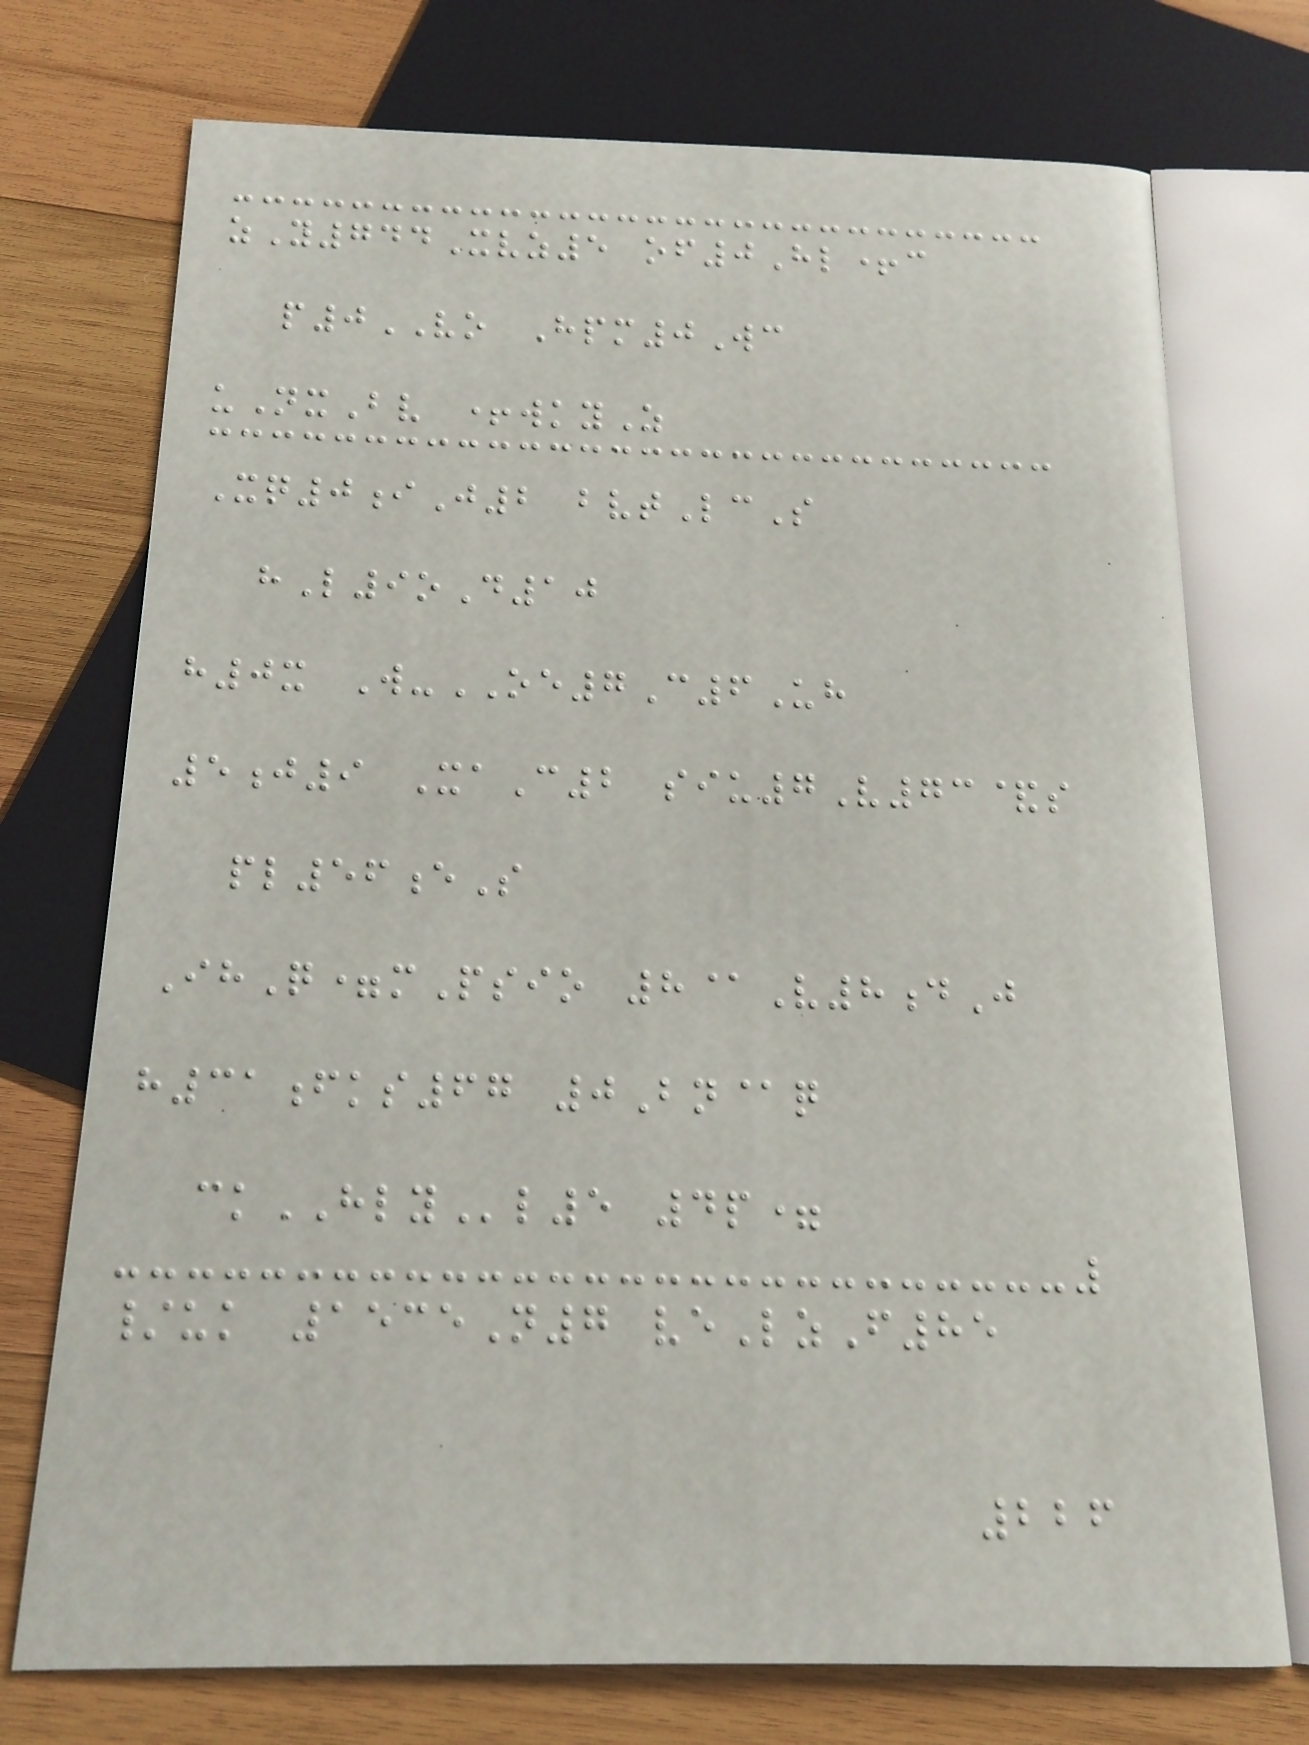zY744Xvz5 of0Hl+c
p0VO Hpm0Wc
uNxBv +wkyZ
Xq0iJ2 bvtLcS
hL9oD10
h0x W-OE7C6Uh
5j9 XaC2 siu7V73&s
pl56eS
IhQ=mPsio 8@V8dJ
h31fks67 0Bn@q
ckHLYl5 4p=
/uk 1535N7 veLzF85
226
